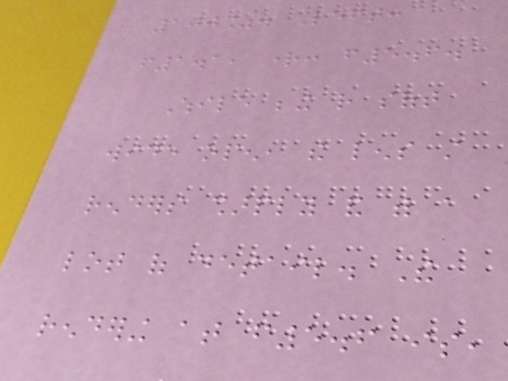100%. Left:
f1.1, right: f5.6.
While being rather soft
wide open, the lens still
renders sharply and with a
lot of detail. The
rendering at f5.6 is,
